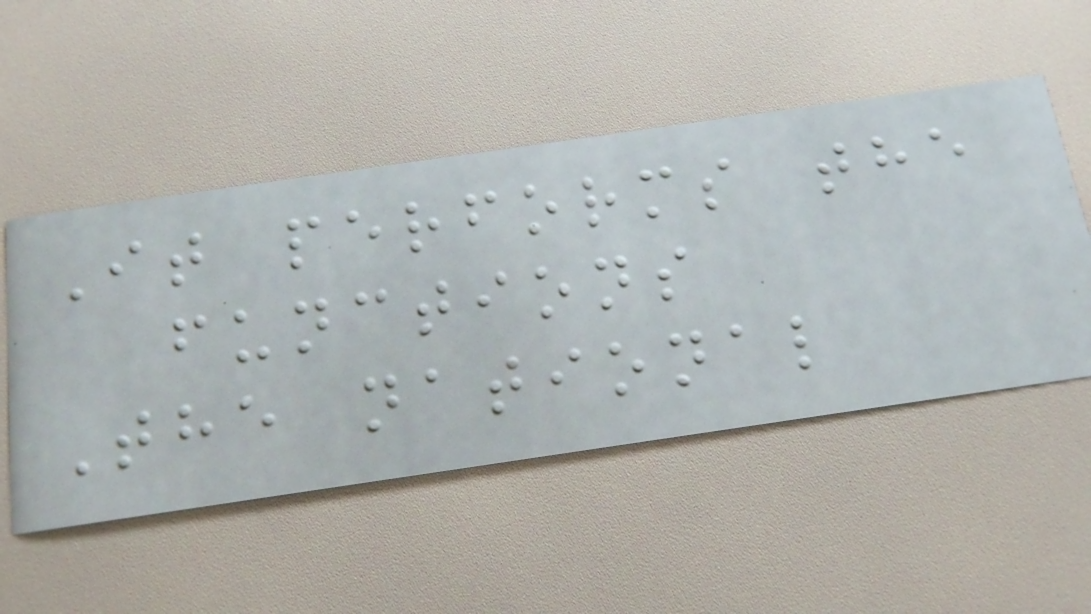It performs the
functions
The national
